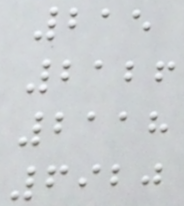215
2126
2118
6920
